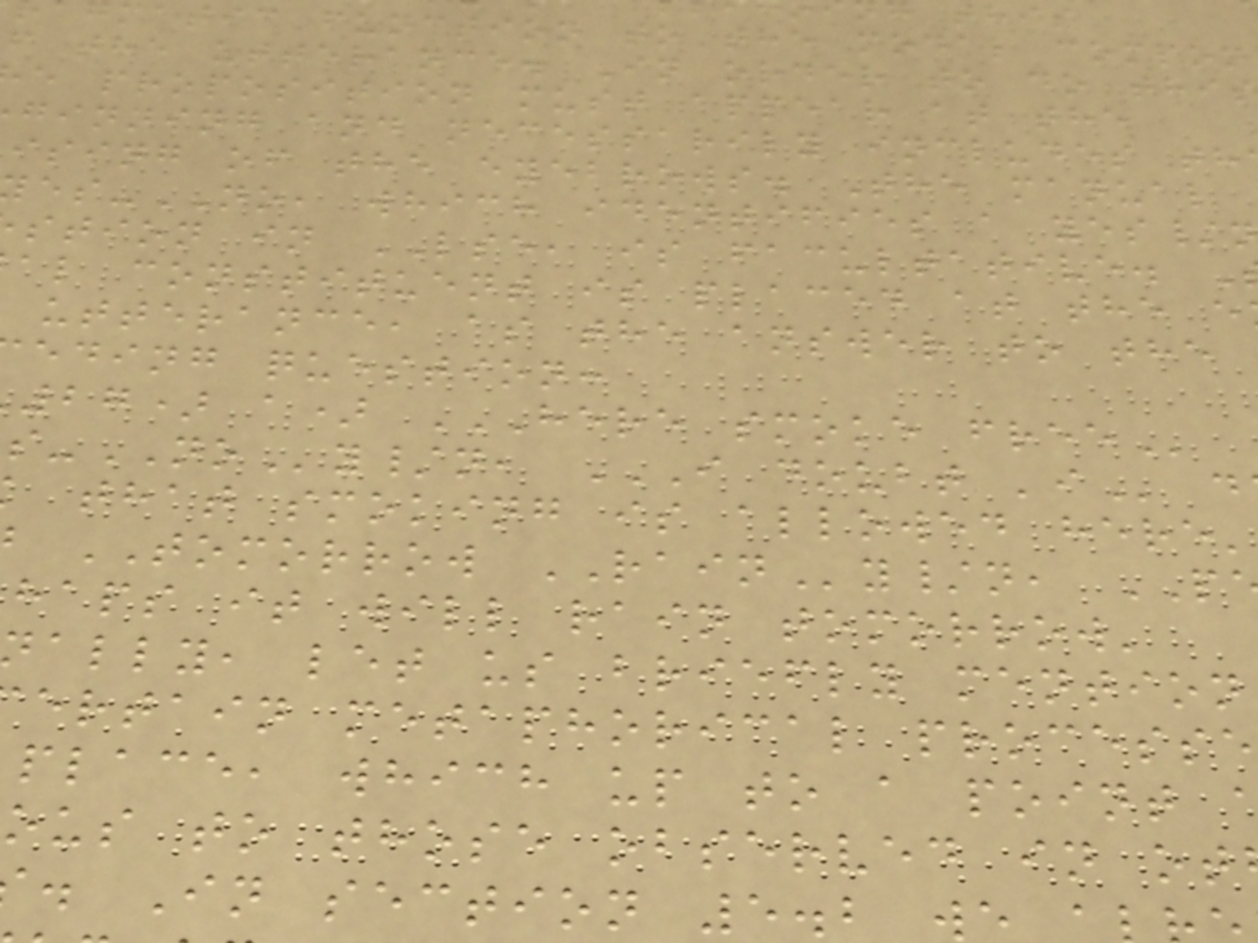gmatic function to the modal compon
f the utterance. In order to do this
e proposition must appear at the
ginning and necessarily includes th
ising of the eyebrows. The manual
-NO, which identifies a yes/
stion in LSE, is facultative.
al constituent is placed at the e
utterance, as the answer to the
eding question:
27) a) HERE SMOKE FREE
-NOy/n, I DOUBT 'I d
that smoking is allowed here'
TOMORROW RAINy/n,
haps it will rain tomorrow'
ally, let us briefly mention
ertain metaphorical processe
place, which up to a point
ous to those observed in ot
. In section 5.2
